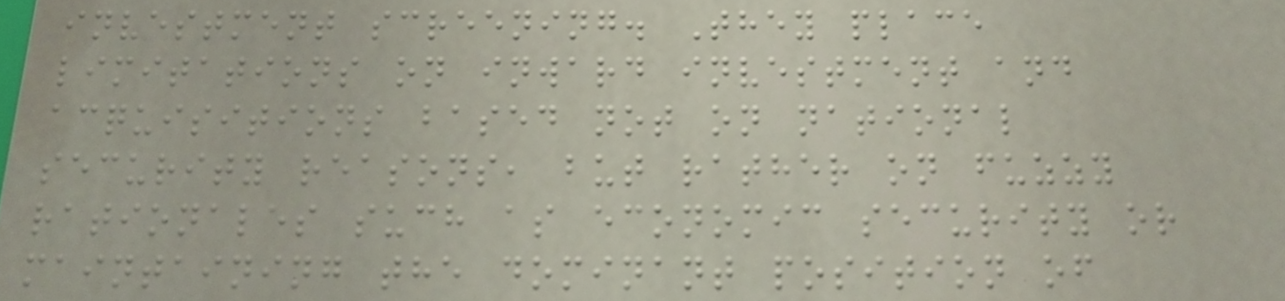investment screening. They place
limitations on inward investment and
acquisitions based not on national
security reasons, but rather on fuzzy
rationales such as economic security or
maintaining the dominant position of
